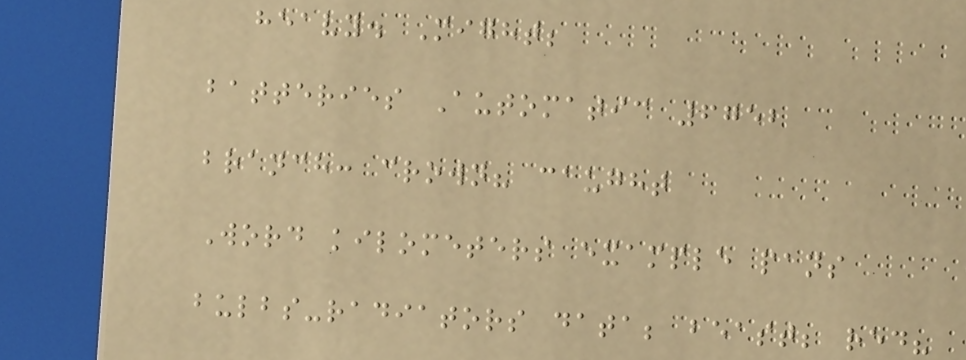heavy. Might;
batteries Automatic 6752
branch: crown? caught
Word kilometers example pans
bulbs-radiators data; beast; red?
